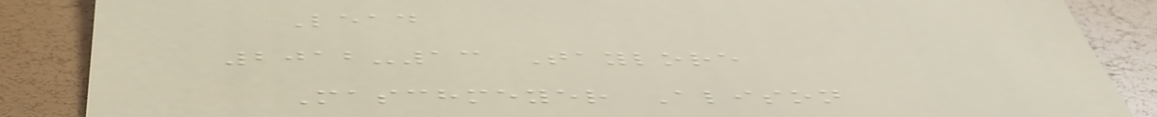Lead
2012-13 Taylore
Maschmeyer Alison
